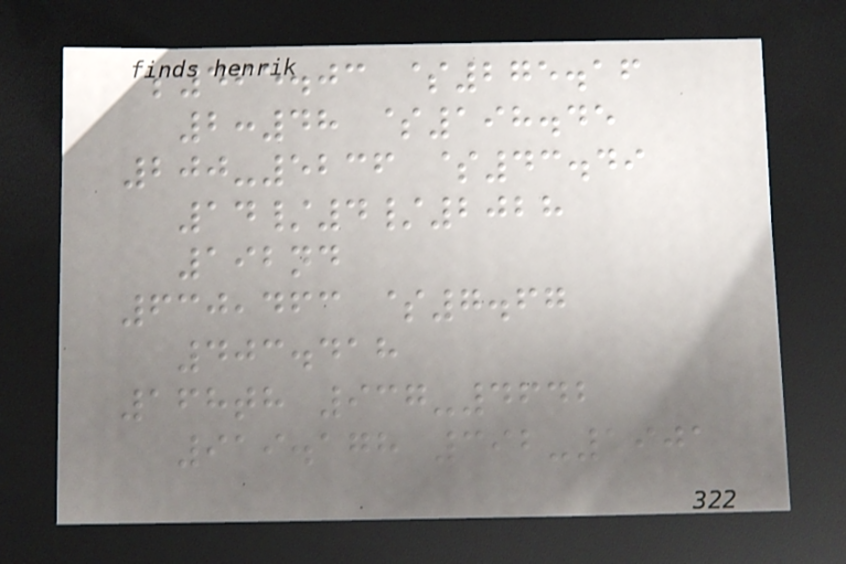$465.03 $275.16
2:48 $198.45
200-5236 $43.49
14/4/2028
192nd
630,463 $7.67
403.418
168th 937-4642
919.178 392-1901
